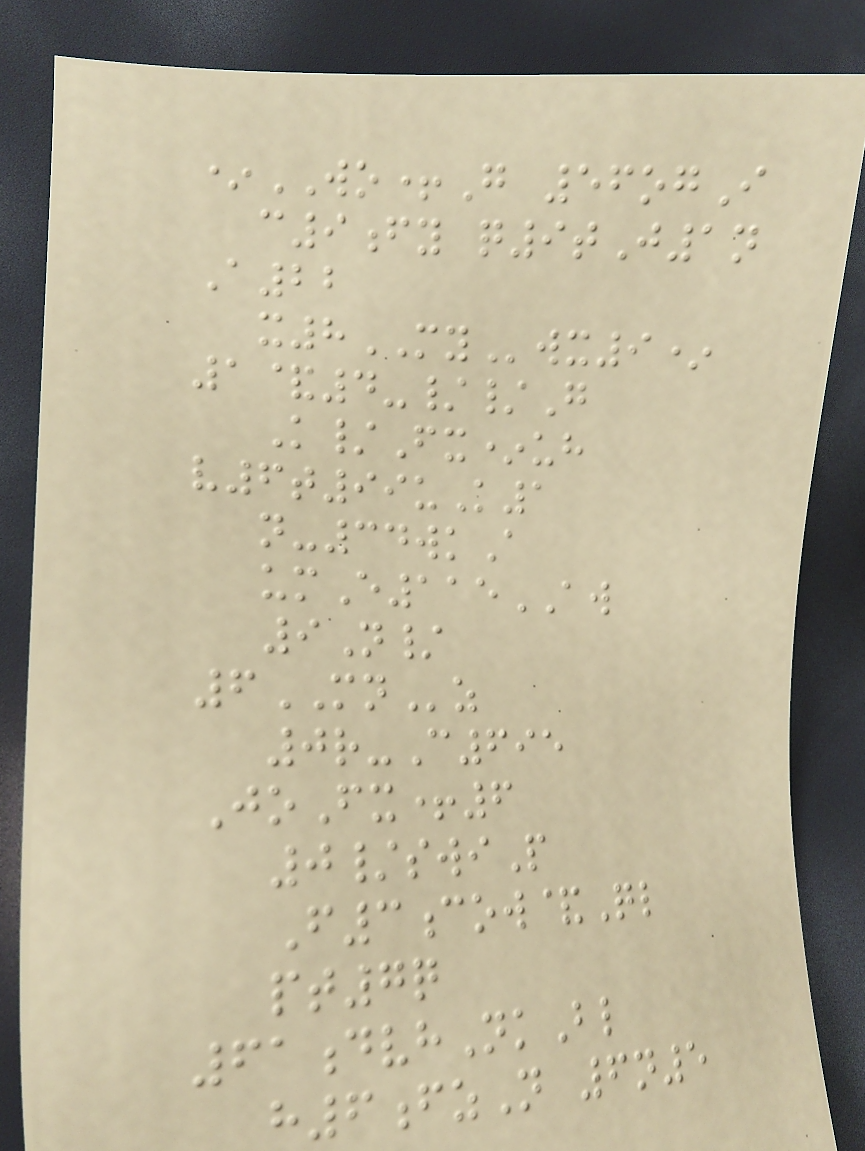*WO+G 56ogI
c9fy q9tJ1n
A22
x8MYwx9*
1&4-//G
K/Fx*uh
v6t99uK1
n-34wkA
umE115AW
9N/
6MNz
0r-C695
JoFx+6
0/swiP
F3cow&Ql
pt7q
61dvhNkBl
h6fzN 6n5
